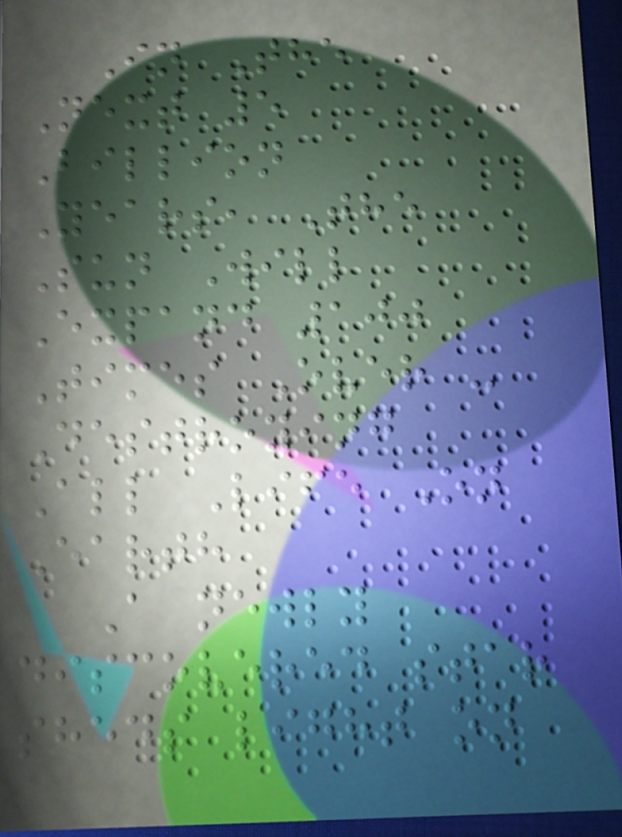In The
Next 5
Billion
Years, The
Sun Will
Expand 100
Times Over -
Destroying
All Life On
Earth
A newly
discovered star
sheds light on
